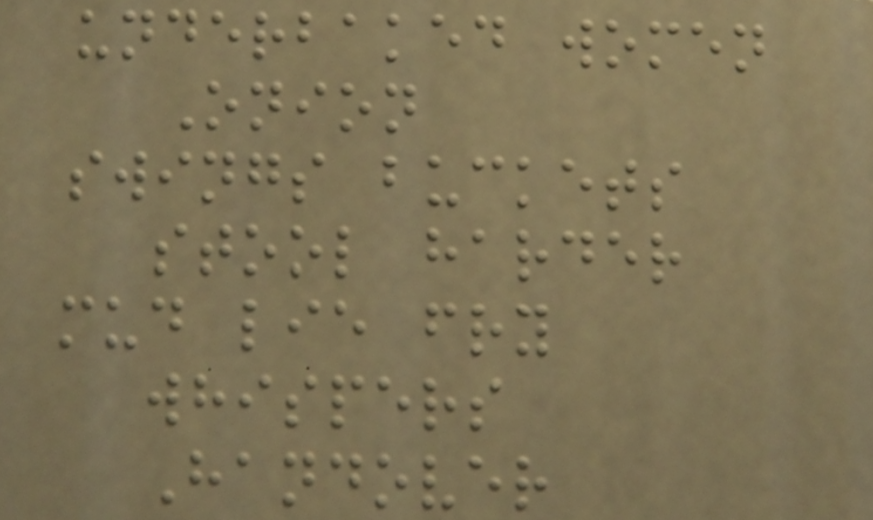underbaked women
Onion
swings buckets
stool harder
mud lie fry
whispers
Handover
